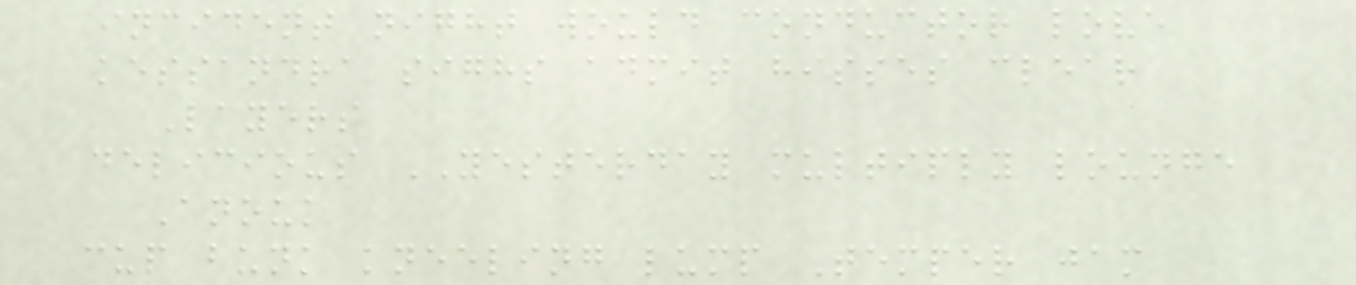incident night would conductor love
kessandra sighs admit hisses clear
Layers
delicious YESTERDAY multiply lounge
Anouk
cup bunk kneeling lump Temper jam
